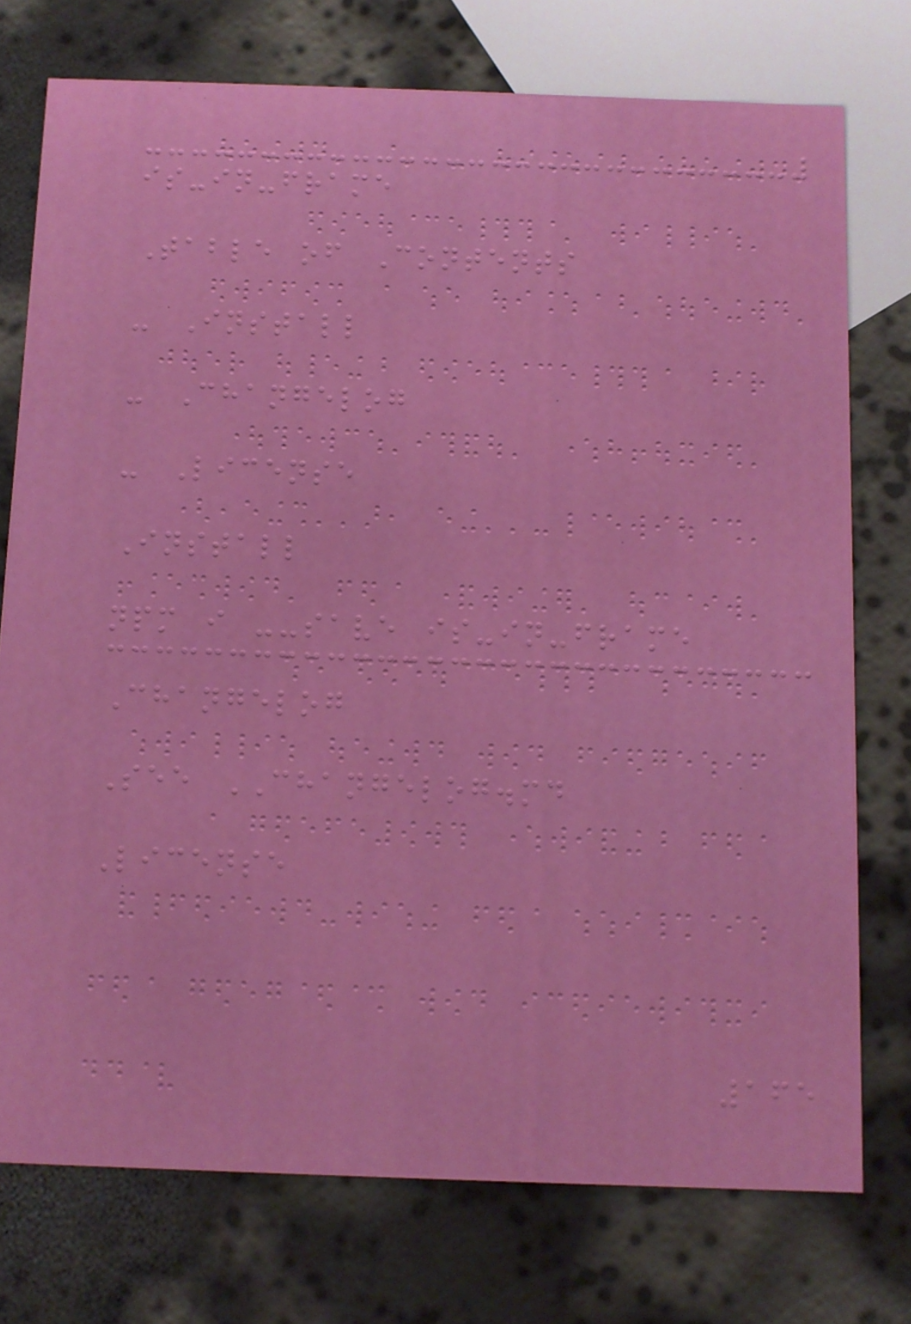is-in-frame
Table of Contents
- Install
- Changelog
- License
Install
npm i --save is-in-frame
Changelog
See CHANGELOG.md
License
165
